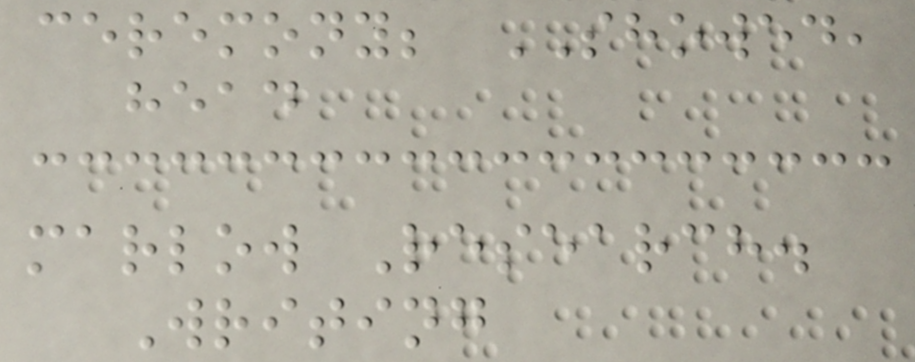ceremony; SHOWED,
head
marlow Research.
Writing
